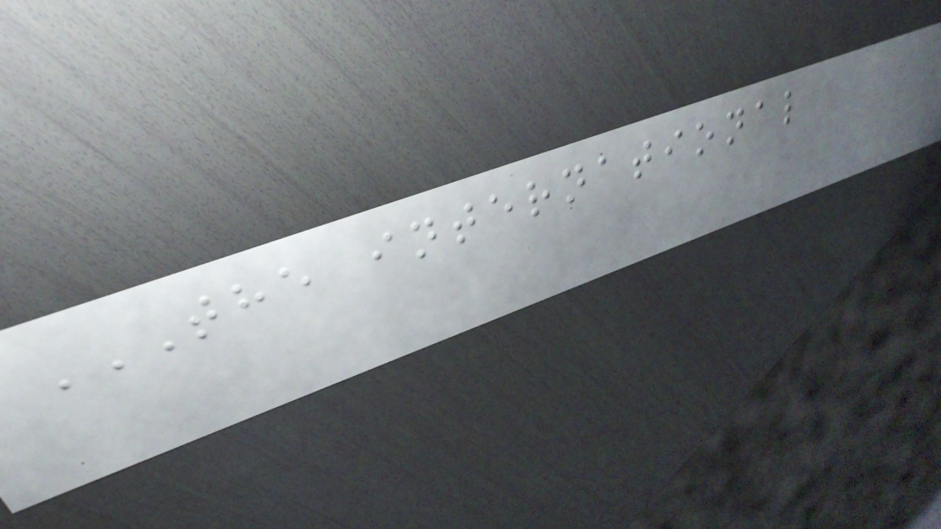THE INTERNATIONAL
